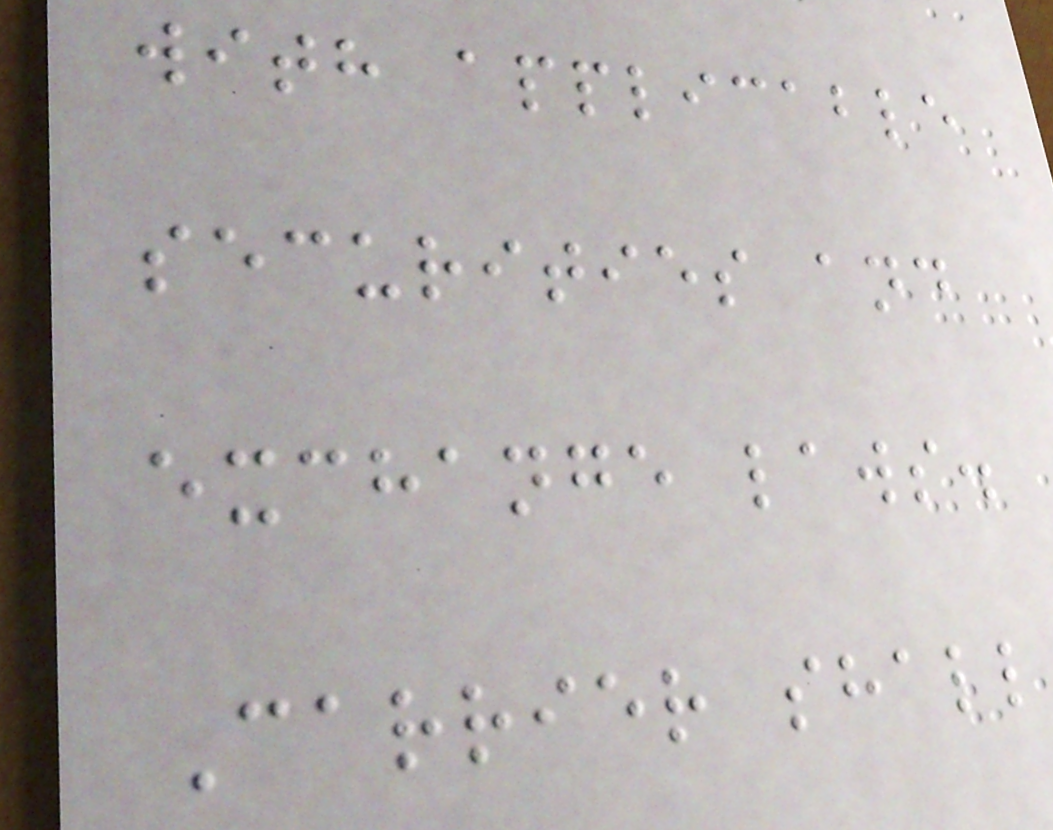with applicable
securities and
exchange laws.
Carrier shall
